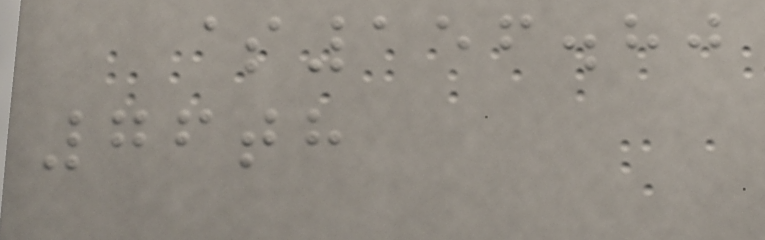$156.80
76th
